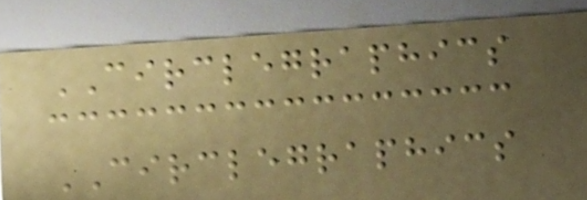CIRCLEGRAPHICS
CIRCLEGRAPHICS
